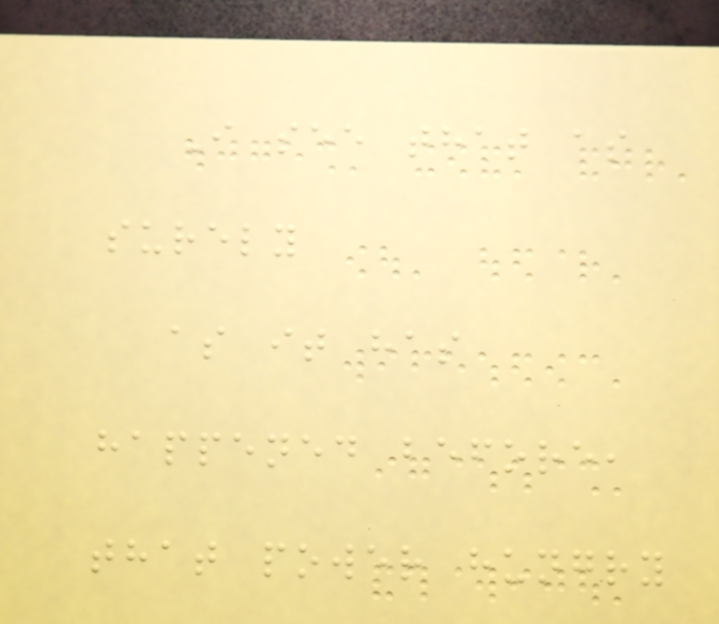I see that as
surely
as it has
happened before,
that power hungry
